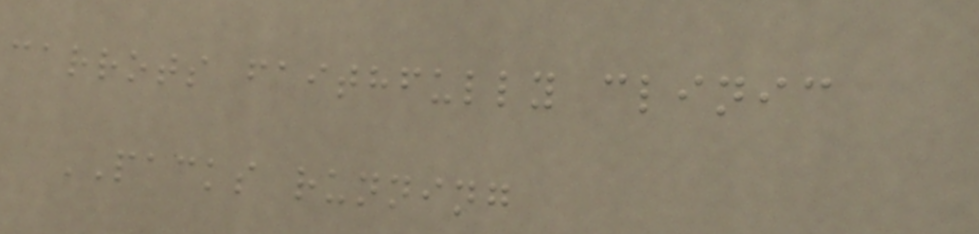carrots faithfully clinic
PACKS running
